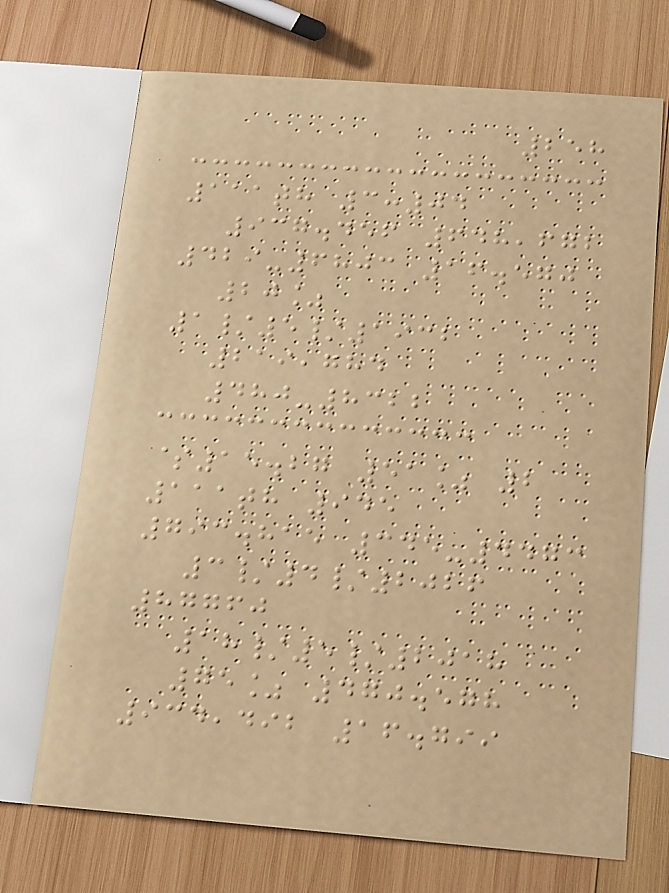258
111th 3:04
937.456 648,672
429-6803 16.570
20%
1/5/1932
219,784
480-8322
$15.27 51% 2
111th 945
793.815 345-4473
3/4/2026
87760
18/5/2018
75% 470.578
934,492 16.799
